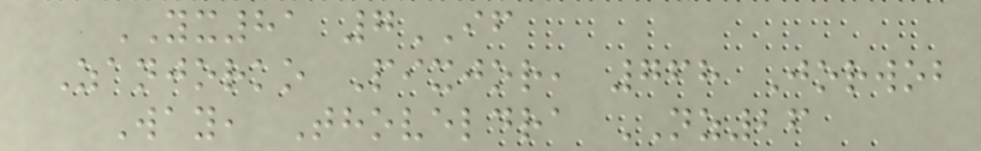YX81 7IF
Zanjorko Pixjor, 768 Jorwob
Way, Thoveldra NZ26
